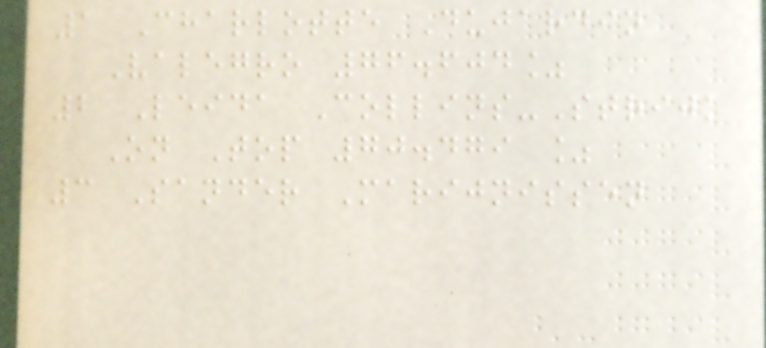1 Charlotte Dujardin
Valegro 76.604%
2 Leida Collins-Strijk
On Top 70.479 %
3 Sander Marijnissen
